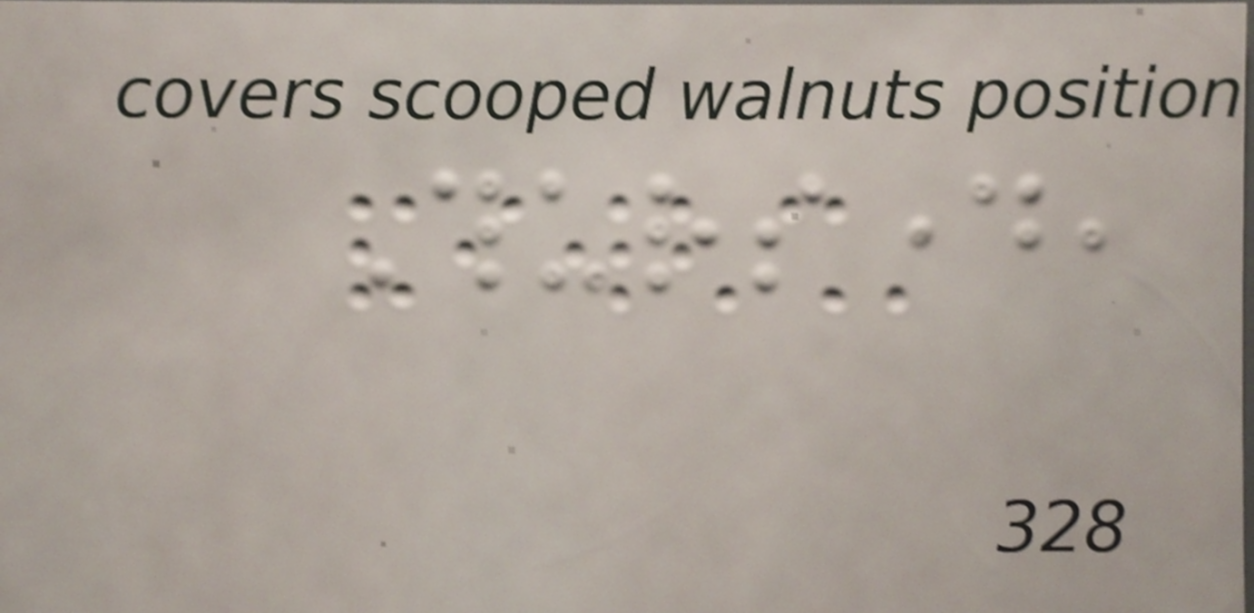Thursday,
